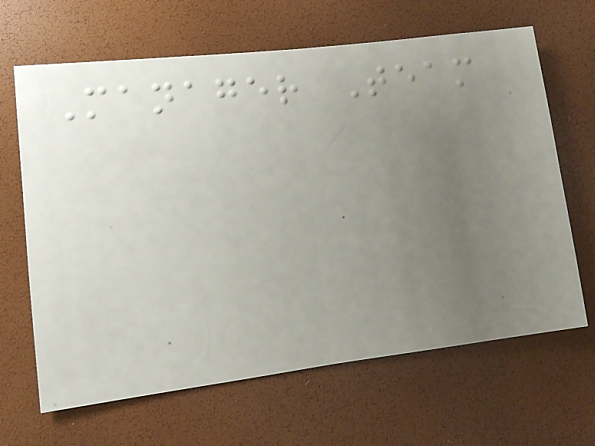Manager Team
